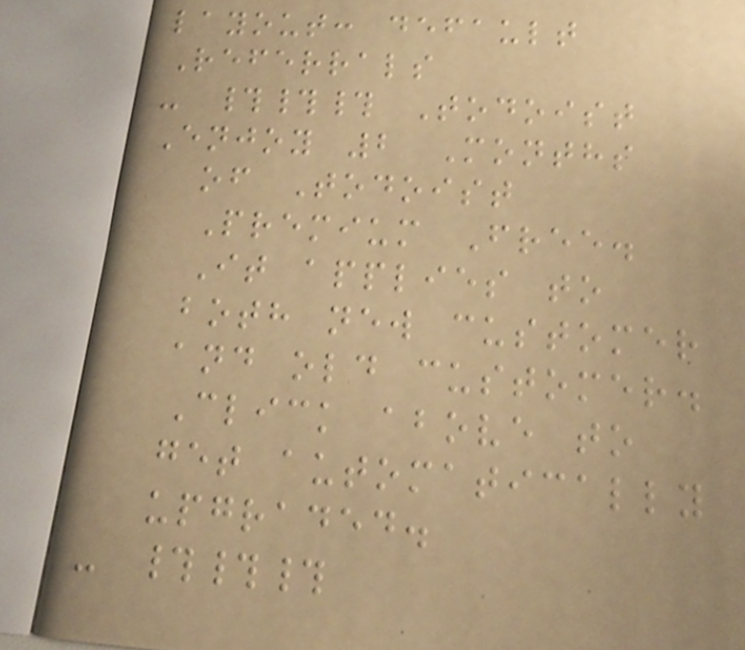layout: default
Referrals
- ### Todoist
Enjoy 2 Months
of Todoist
Premium Free.
It applies to
both new customer
and old customer.
Click above to
get automatically
upgraded.
- ###
